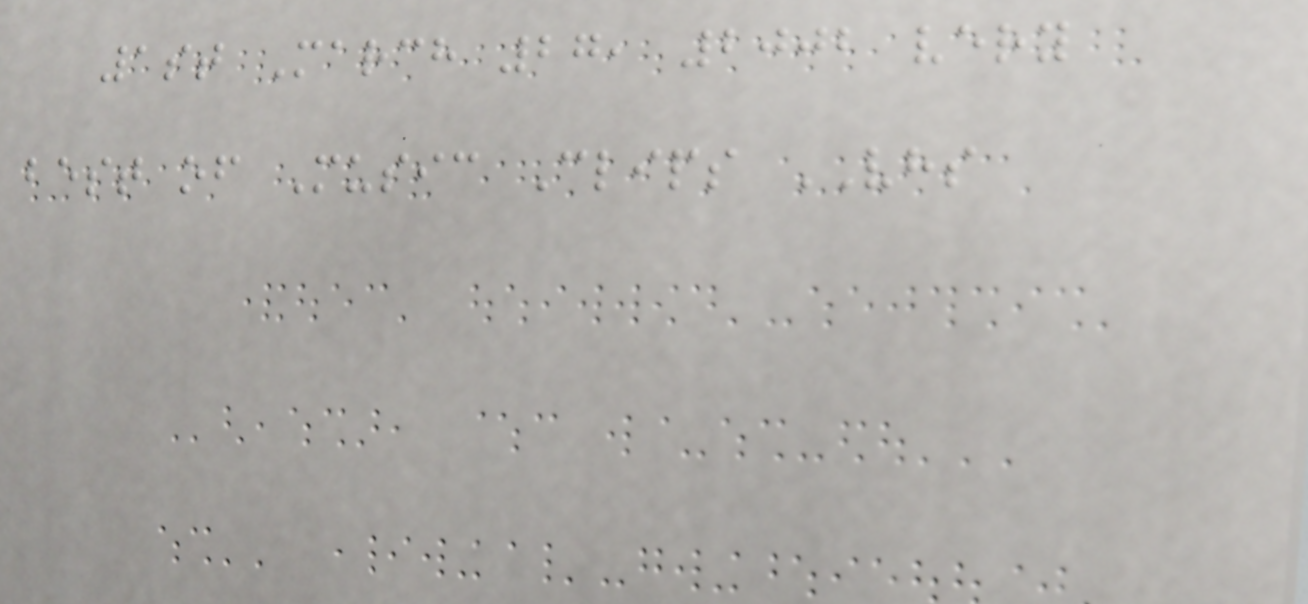1st March 27, 2002 very
best of Music Clips VHS
